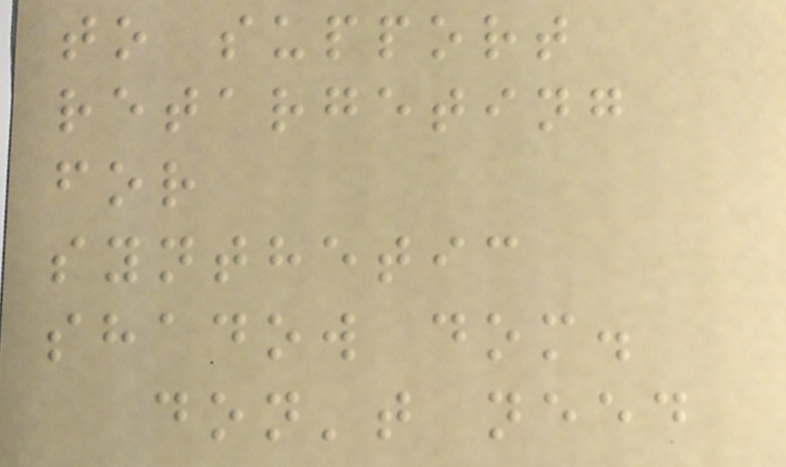to support
retargeting
for
synthetic
shadow dom.
don't need
